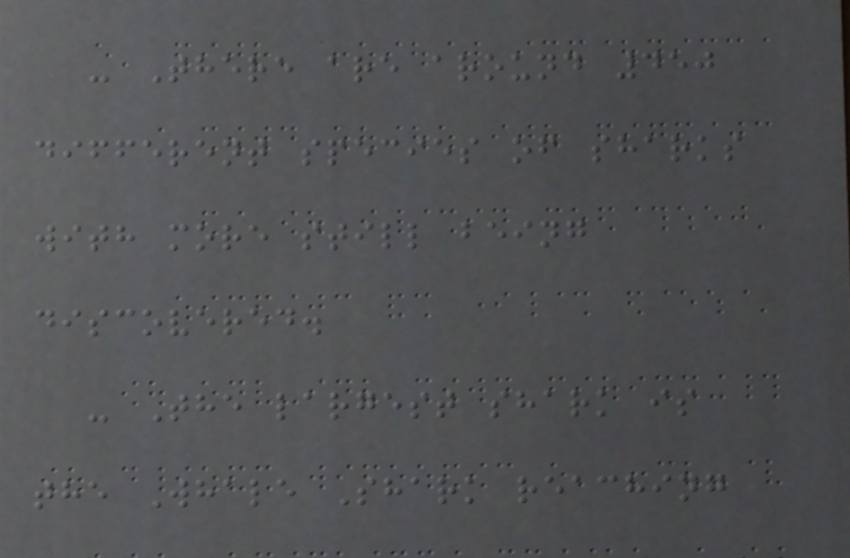- There are around 450
different species of sharks
with more still being
discovered.
- The largest shark is
the Whale Shark reaching
